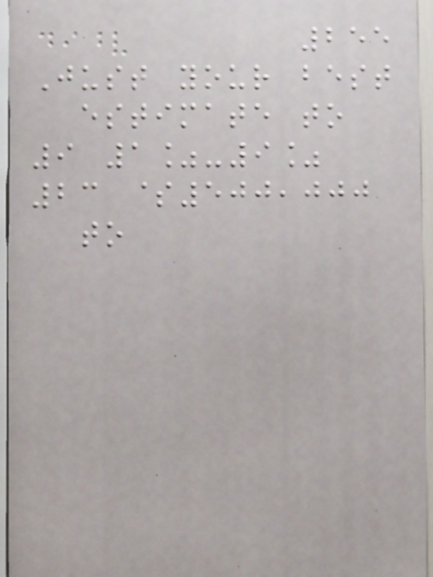255
Just your best
estimate to
9 1%-9%
23 $500,000
to
